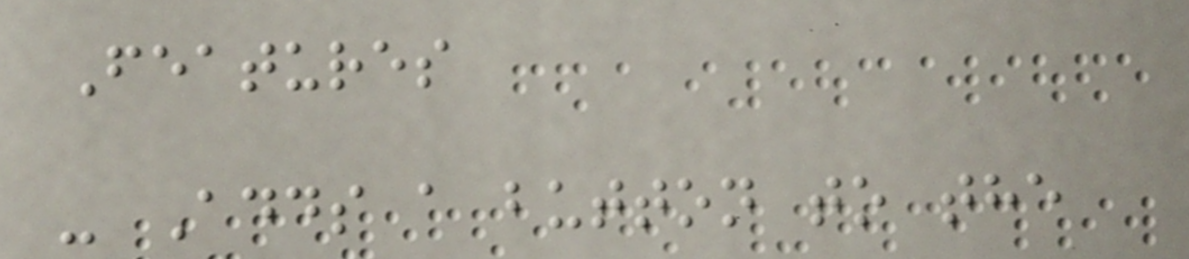Features
- Adds a button to the
